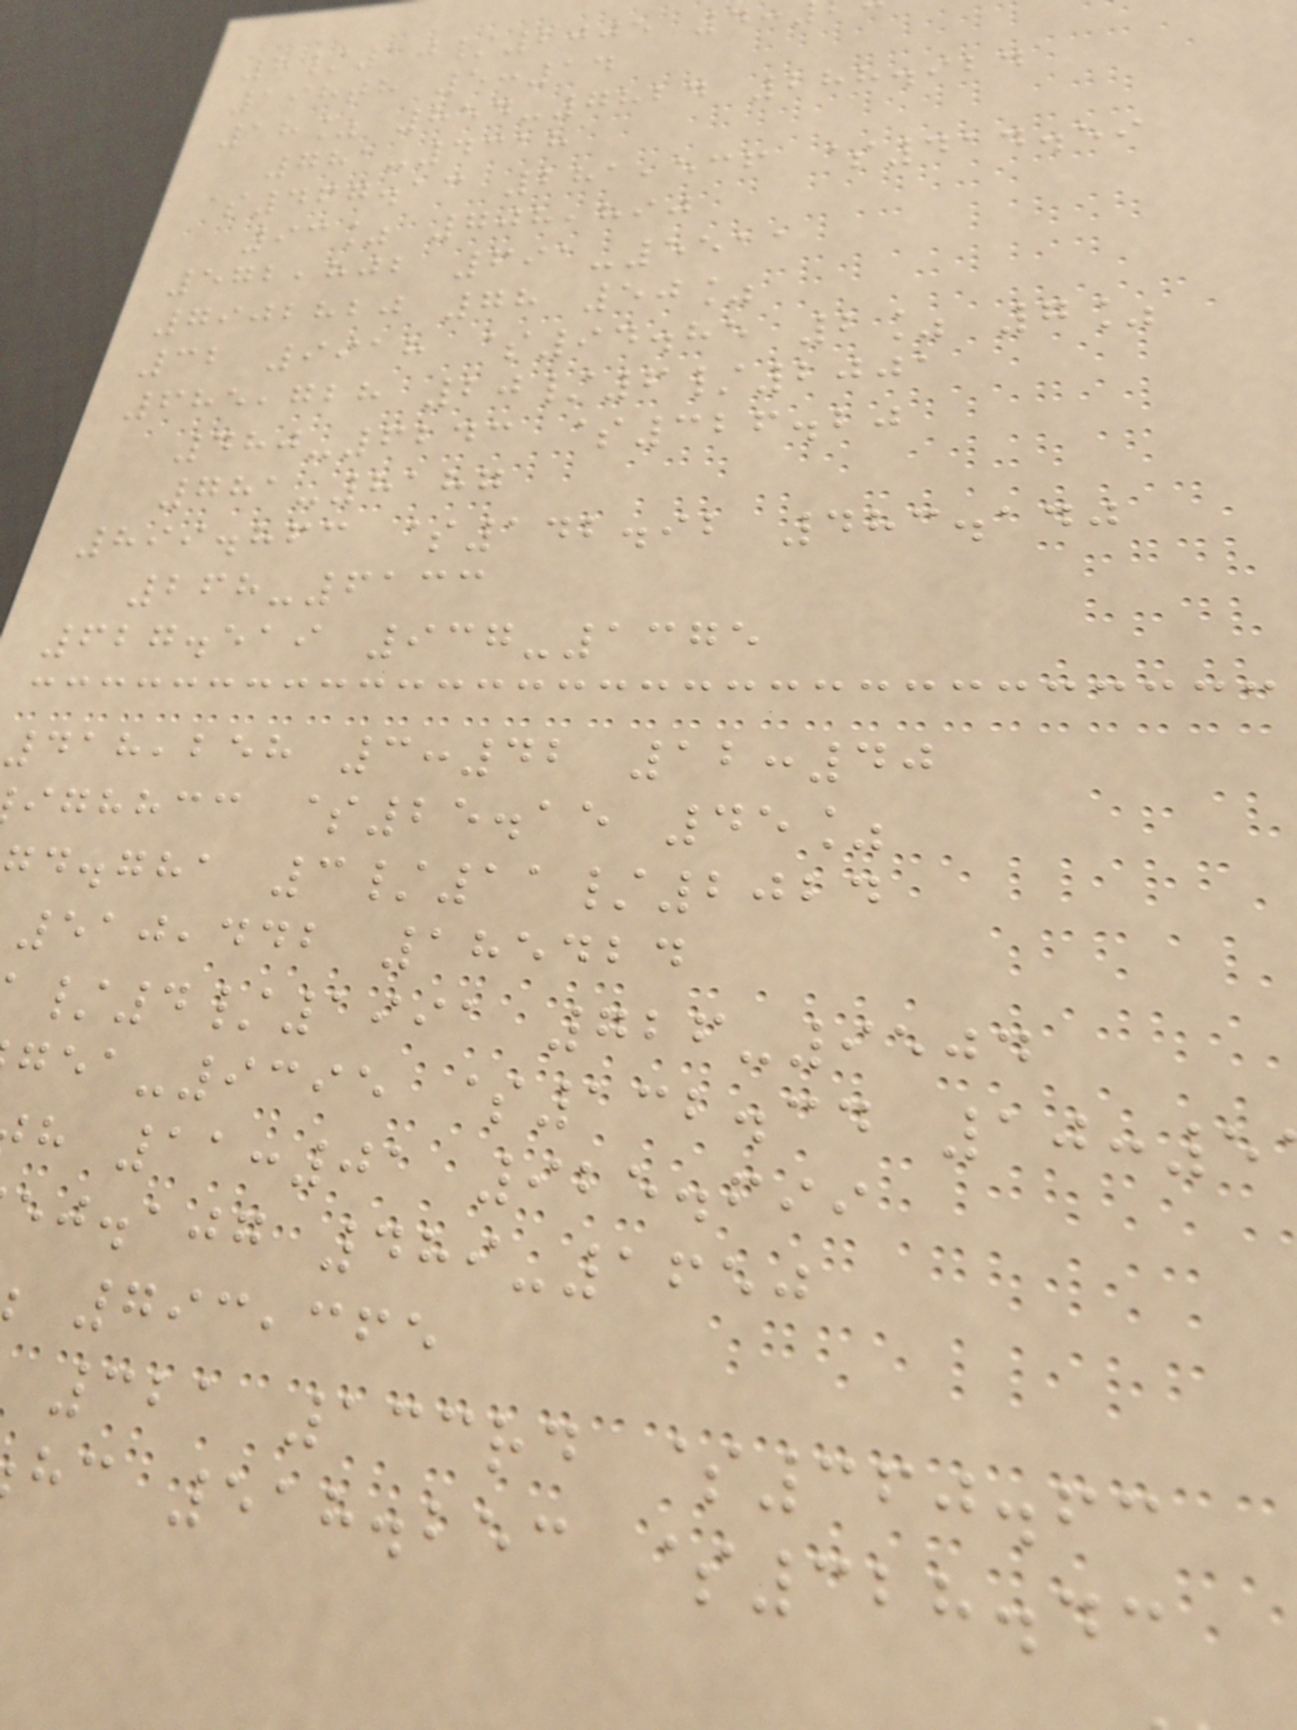8/10/2005 4:
198th 5:14
18% 854-7824 288.924
781-4318
$467.13 281,536 $414.59
93% 708,890
572,802 691-5511
7902820 78 50%
32 9918 $94.85 2% 7%
685,728 20/6/2001
480-6243 $326.20
781-8187
899.863 $142.92 483.140
268-6133
627.519 937-1375
418,258 3:42 12:40
ighhcc $25.15 45%
d.gha 3/11/2024
510,442 185424
/4/1991 726-9504
-9395 $132.34 10:5
h 11:01 925.699
ej.ajg 489-1650
793,365
321 133rd $360.63
hc 518.253 $328.43
